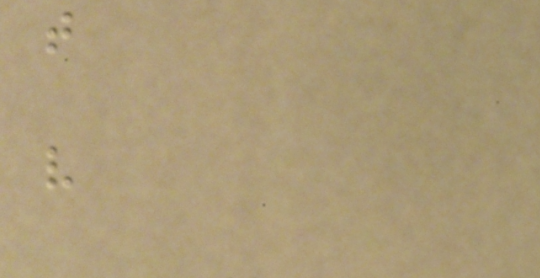t
v
